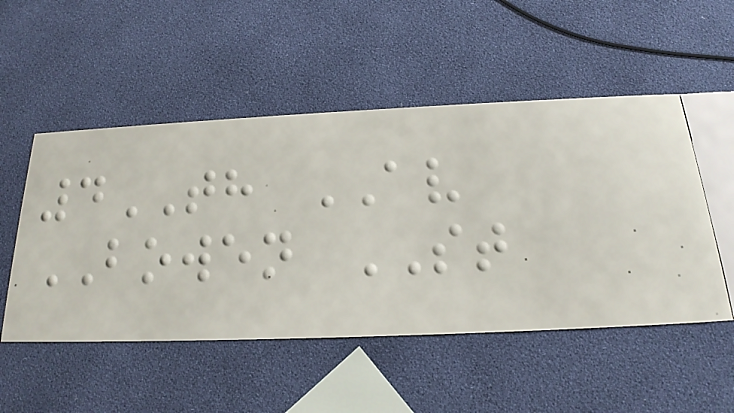4TH AV
BOWEN ST
